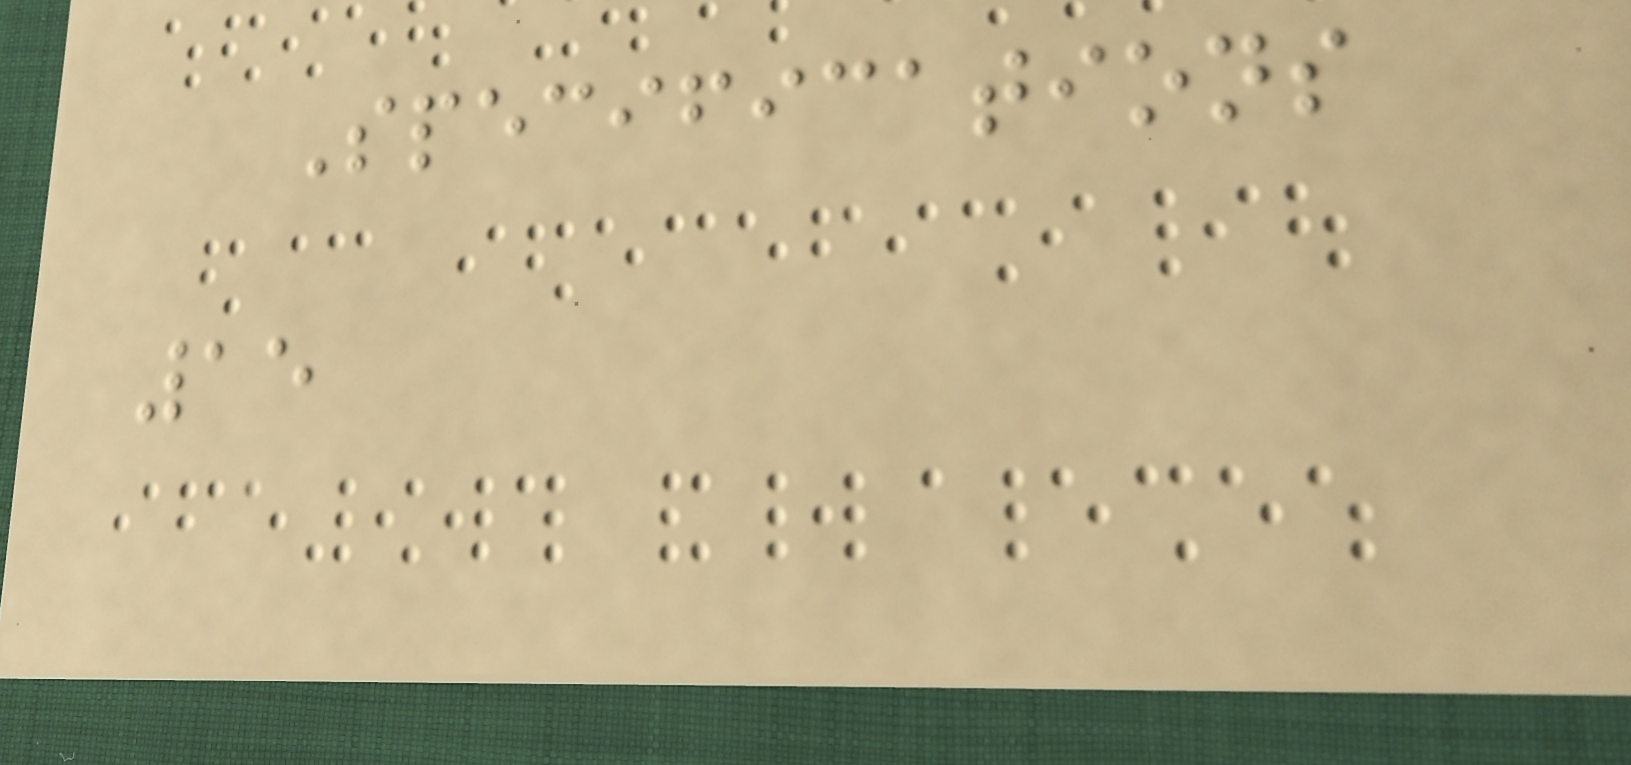Specifications
15
